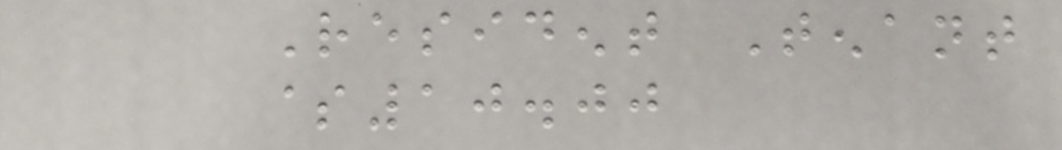Resident Tenant
$10.00
